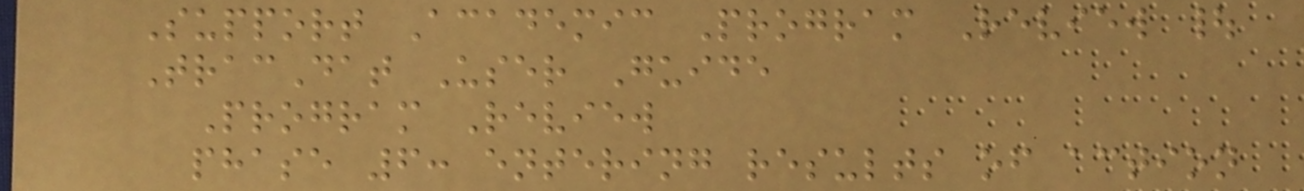Support Academic Program Review |
TracDat User Guide
Program Review
phase 6: entering results of action
